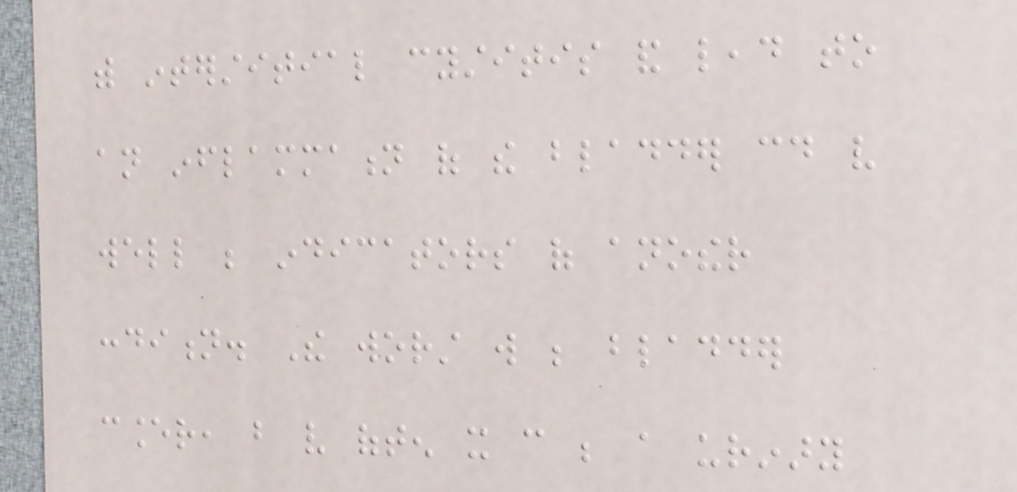with interstitial cystitis and lead to
an inflammation of the bladder could very
well be indicators of another
condition. The worst will be bladder
cancer, but very often it can be a urinary
